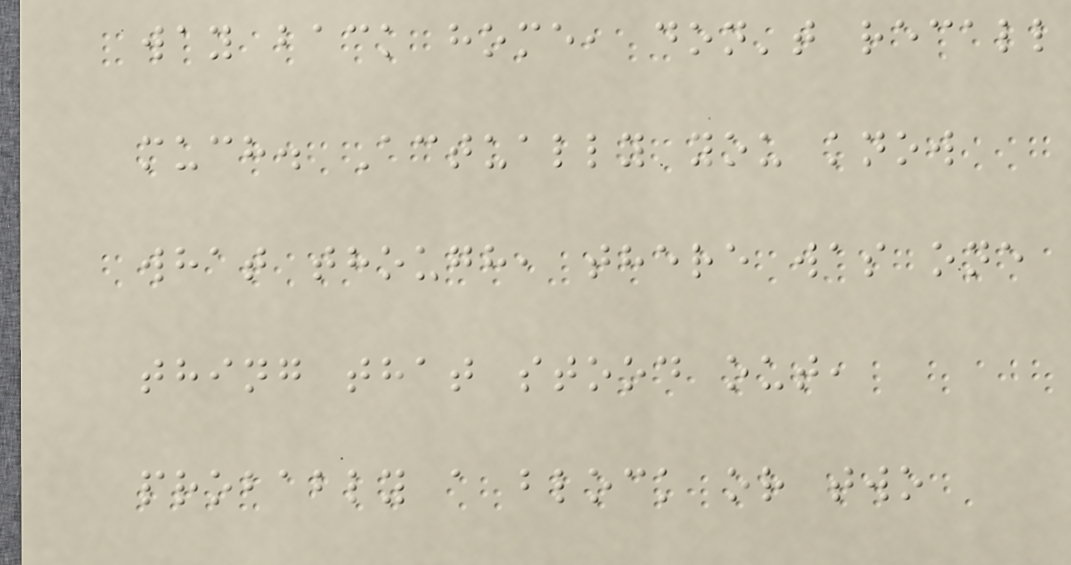way back home, don't recall
much. Actually you know
what though, there was one
thing that stood out,
probably a block or two
